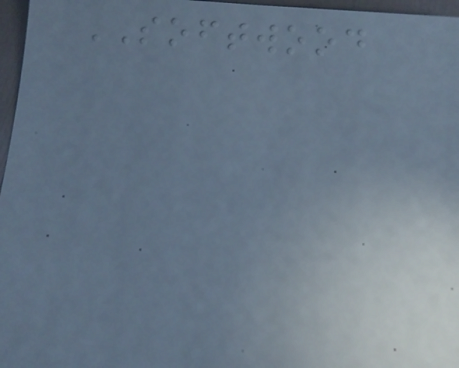SOFTWOOD
